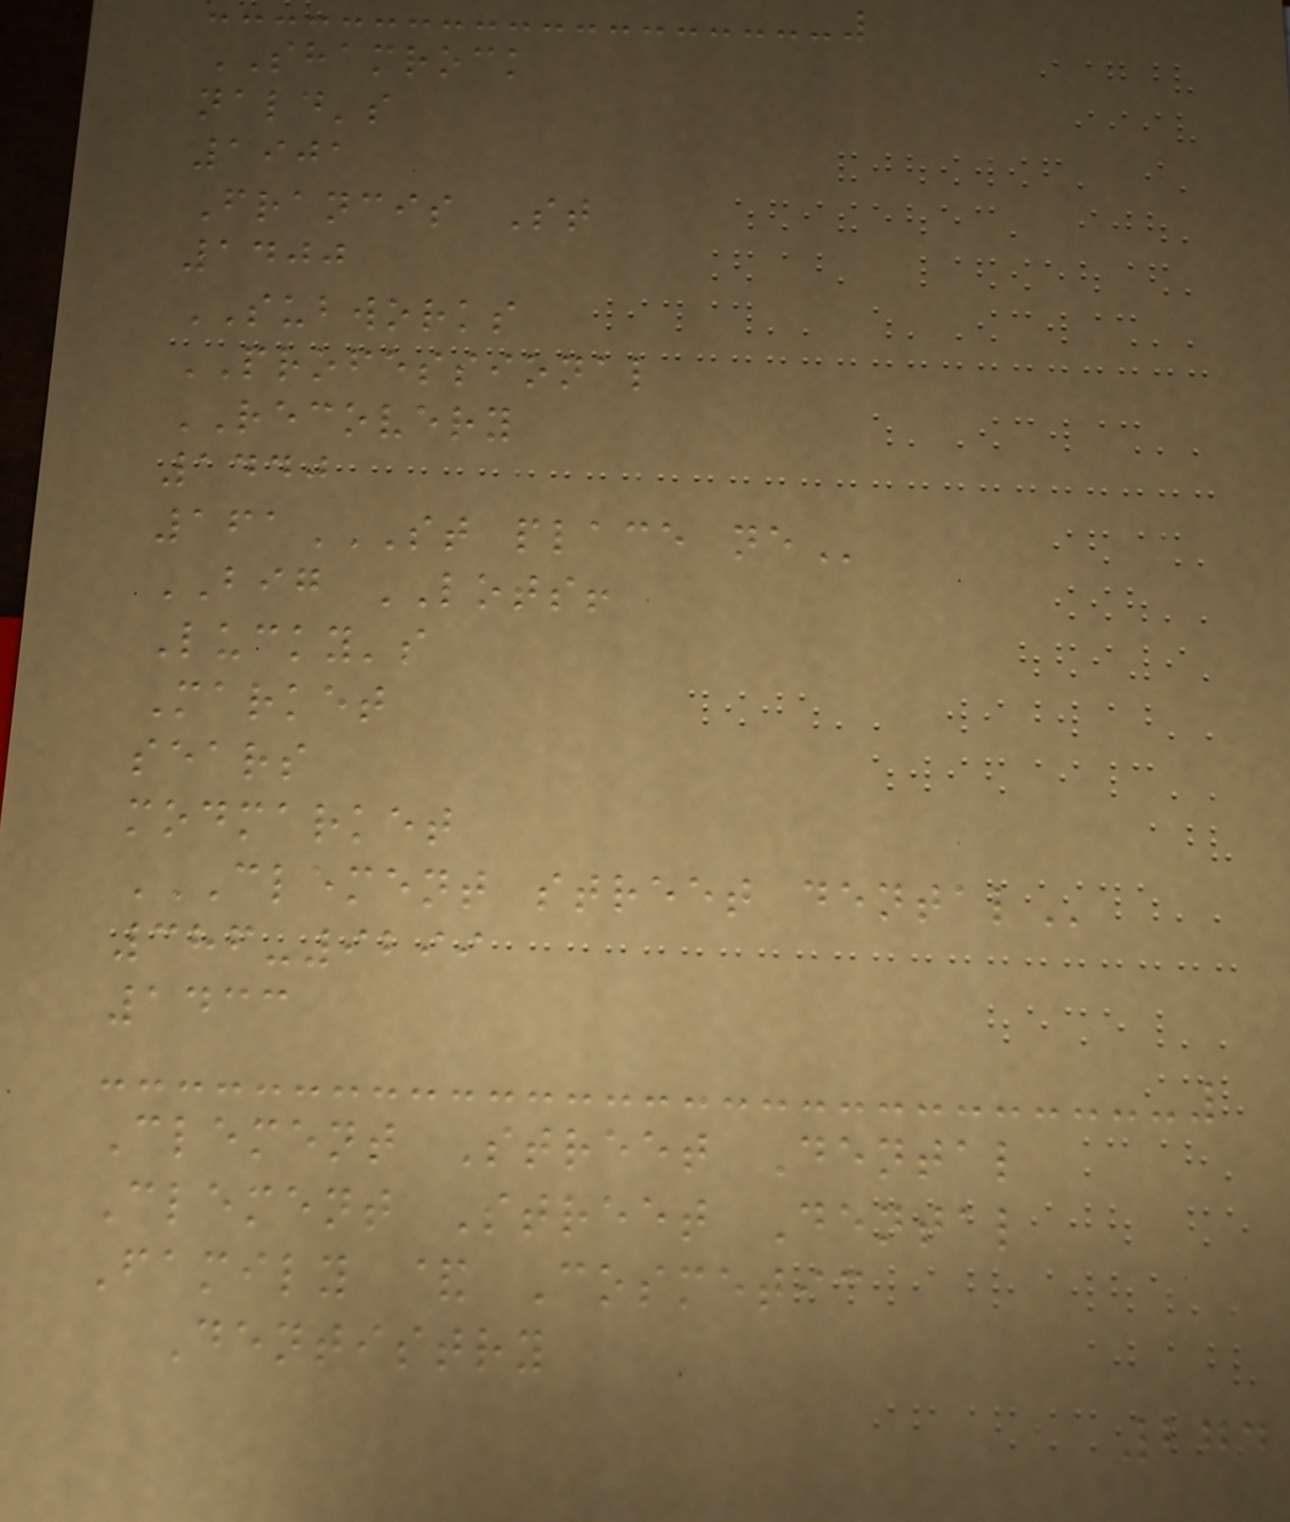SHAMROCK
nald's
1901
Francis St
1400
SUBWORKS
PROFESSIONAL
RECOVERY
1440
161ST PLACE NE
BIG LOTS!
Lucky's
Market
sears
modmarket
CLEMENT STREET DENTAL
386-9299
1433
Clement Street Dental
Clement Street Dental
Family & Cosmetic
Dentistry
274
